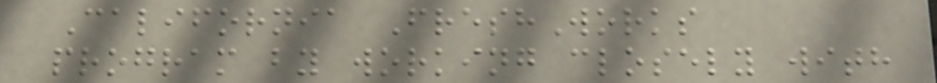California FreshWorks
program by working closely with
